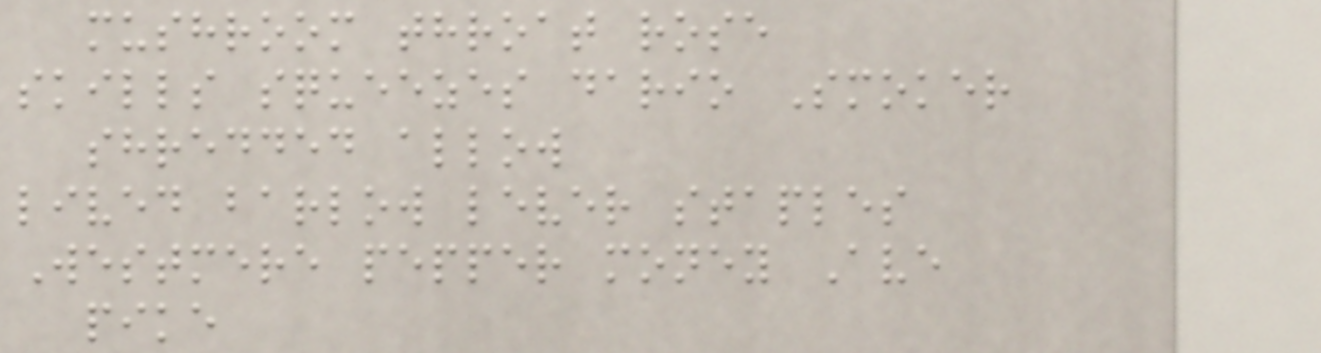mushroom throat rose
skills squeezes dario Smoker
shredded allow
lived barlow lever staples
Westmere pepper money Ave
pike
